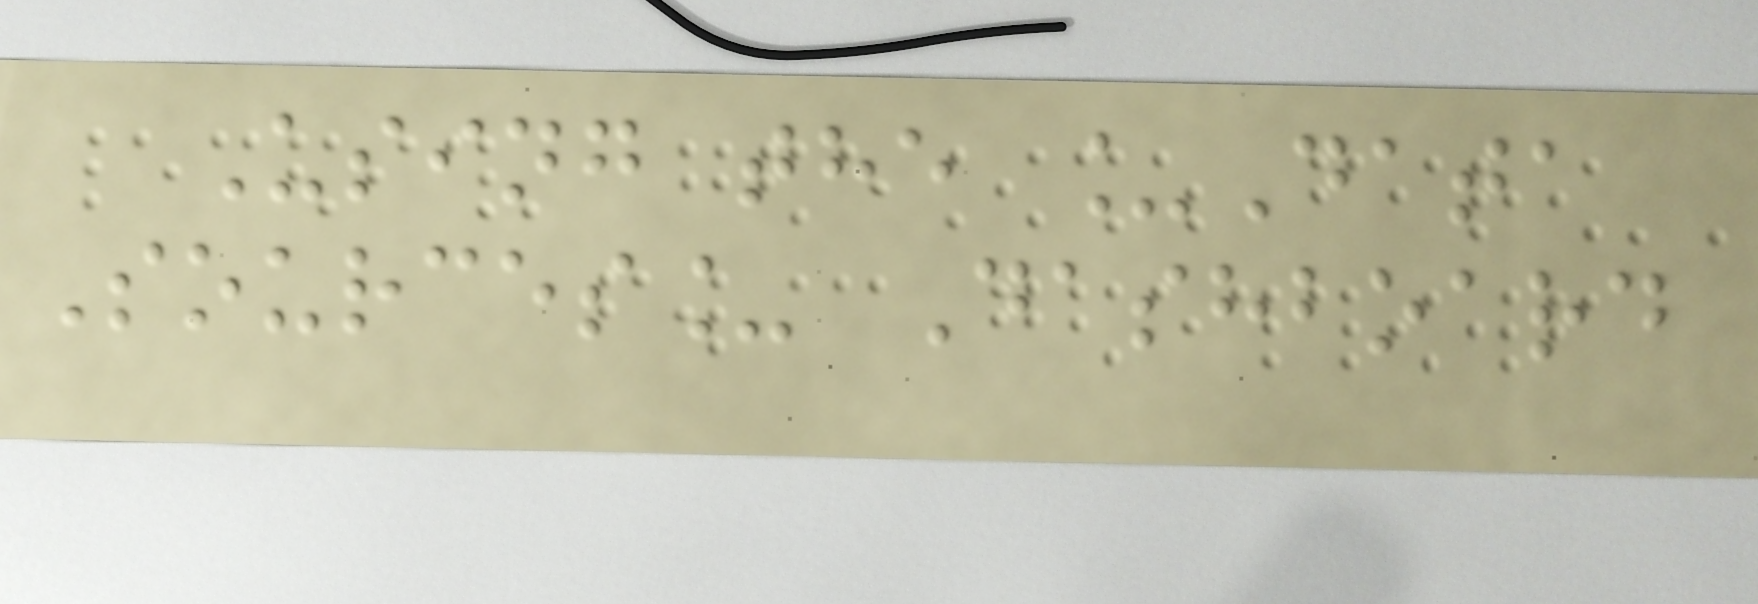Using the _Data
Sources_ Dashboard
